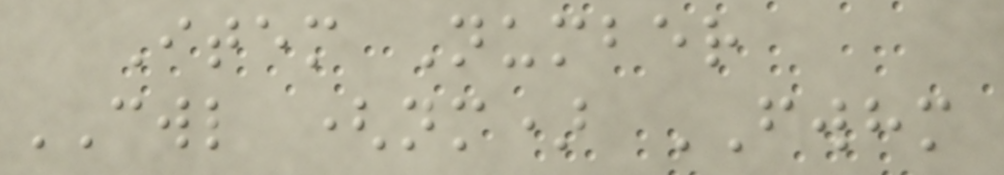Item Number
CWL (nm) FWHM
